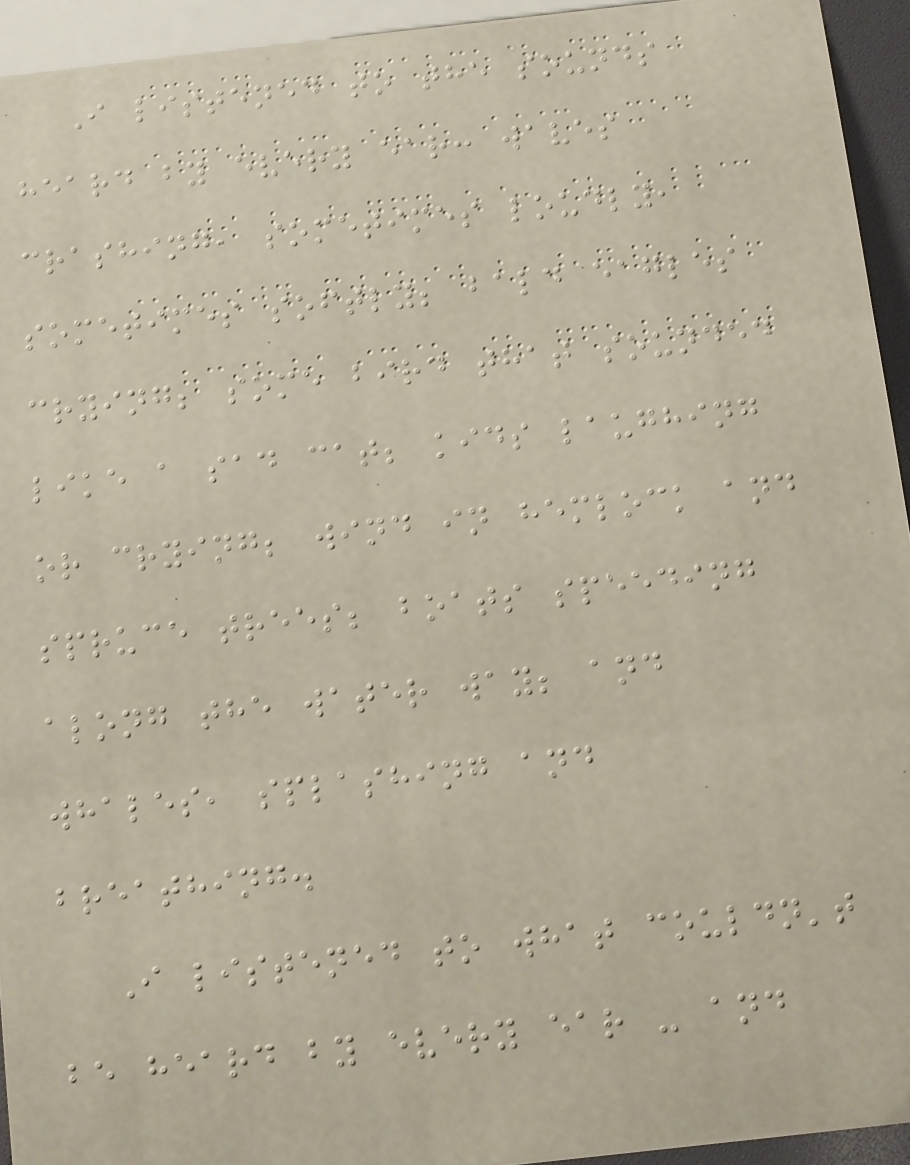I listened to the sounds
heard by every ear: waves
crashing, sometimes loudly,
sometimes softly; bald eagles
crying; some bird that sounded
like a sad cat; kids laughing
or crying; wind in hemlock and
spruce trees; boats speeding
along the water way; and
whales, splashing and
breathing.
I listened to what couldn't
be heard by every ear - and
